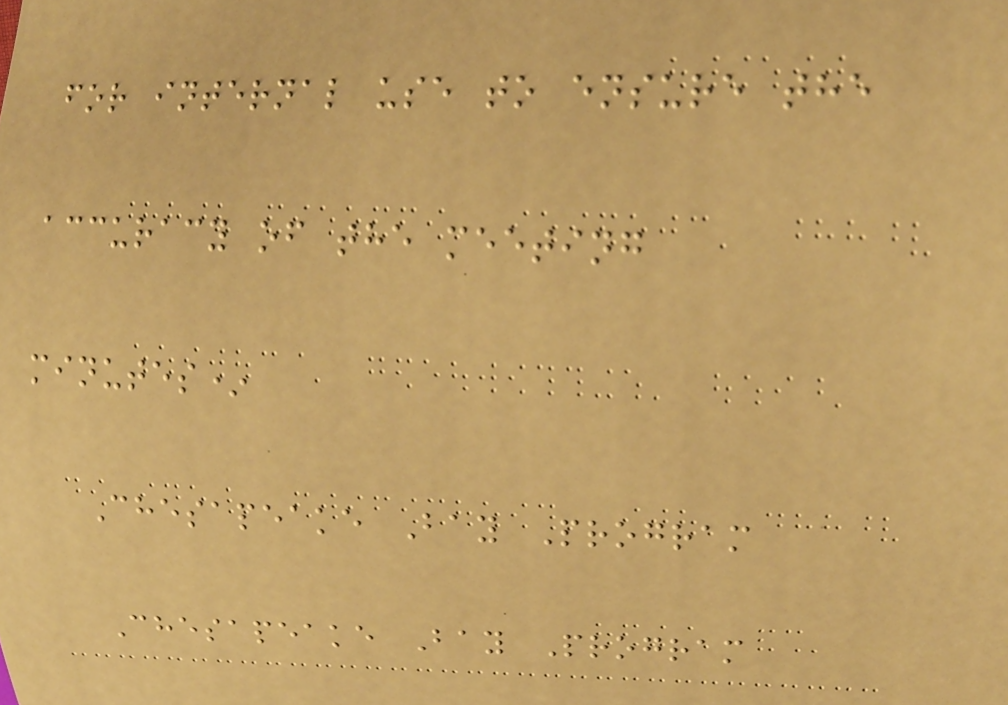for internal use to ensure the
accuracy of the meeting
minutes*
Chesapeake Bay Program
Chesapeake Bay Program
